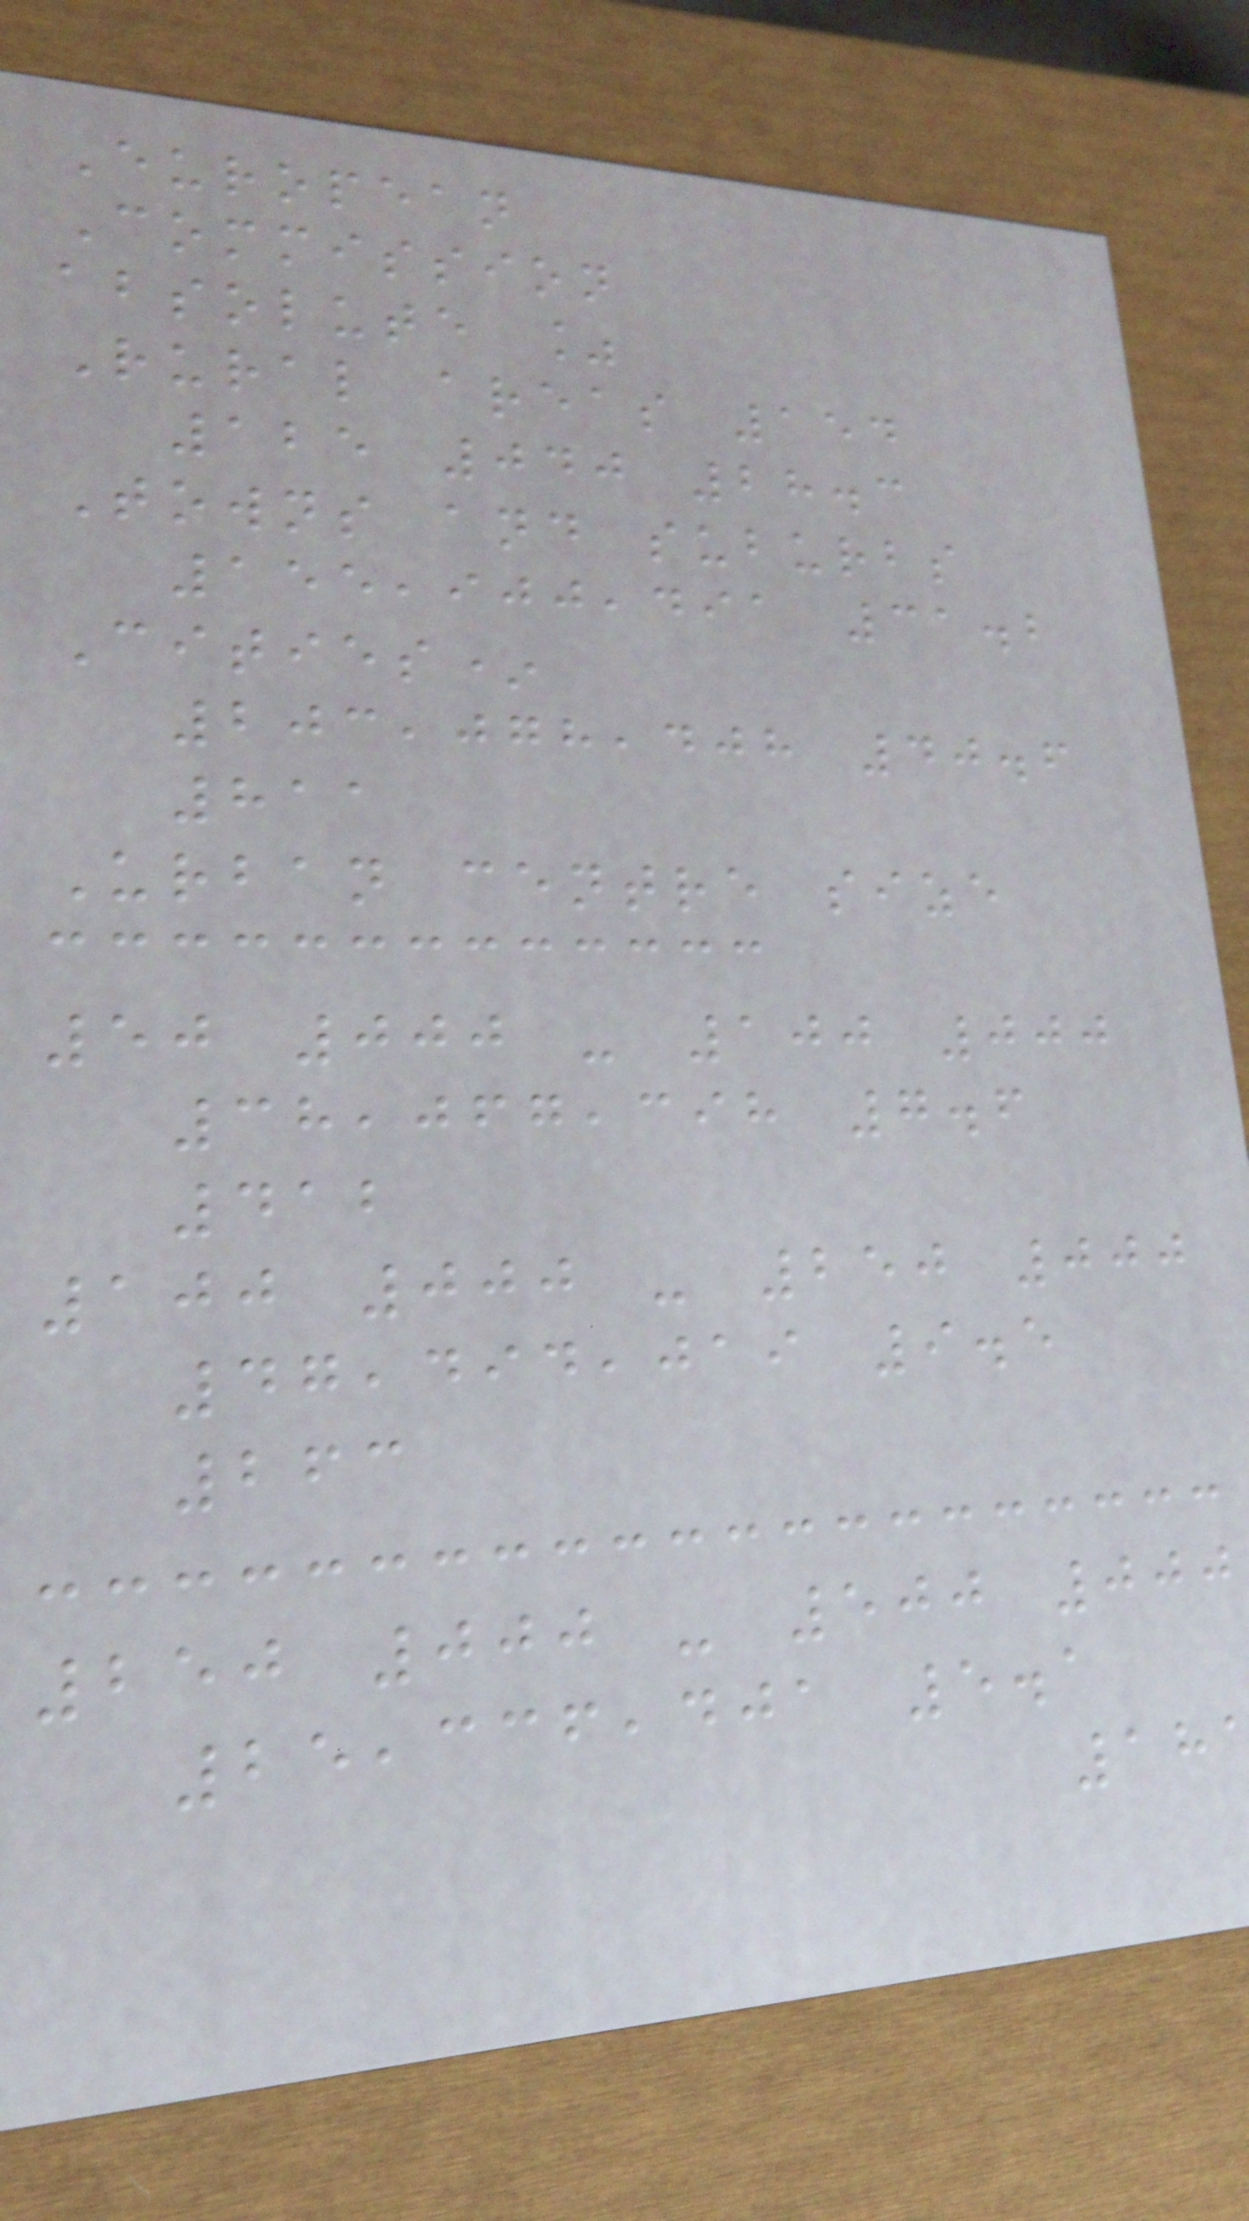European
Commission
absolute %
Rural areas 154
125 040 28.3
Towns and suburbs
155,900,491 31.2
Cities*
203,078,408 40.6
811
Urban centre size
50 000 - 100 000
38,067,398 7.6
412
100 000 - 250 000
47,494,019 9.5
263
250 000 - 500 000
25,336,401 5.1
